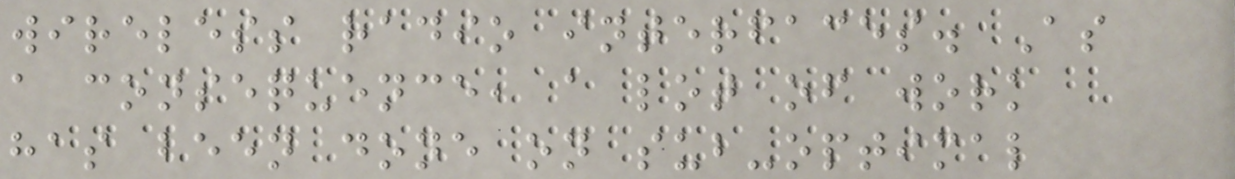wireless radio interfaces. As
a consequence, a lot of work
has been done on sub-optimal
